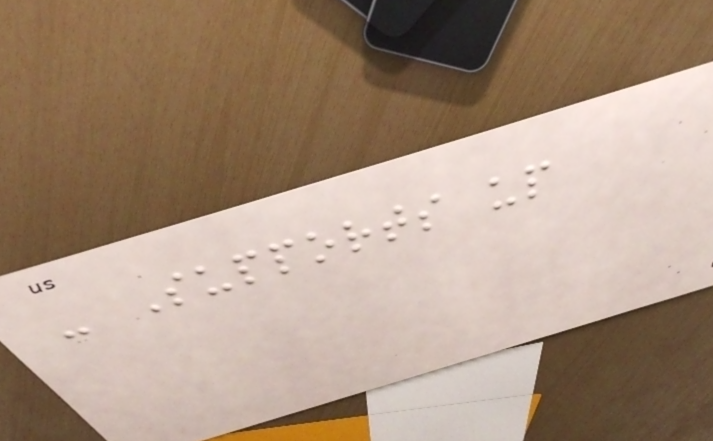- Supports up
